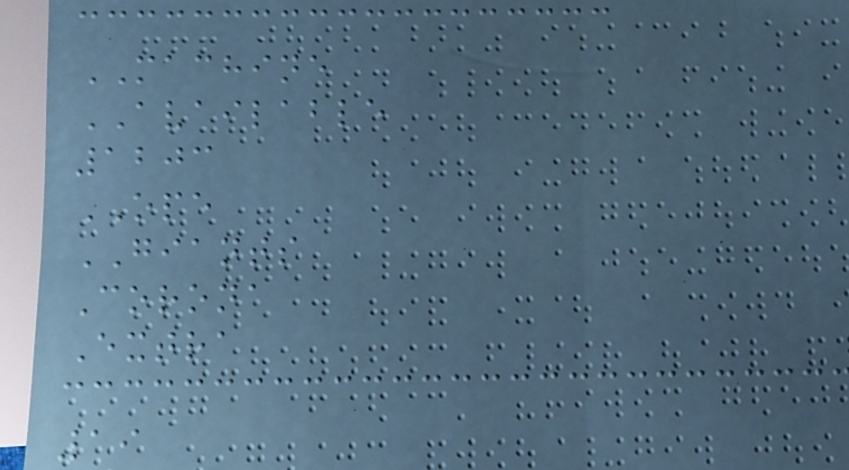MACHINE
AVAILABLE
1203
OPE
GIANTS
Corona
Extra
19
